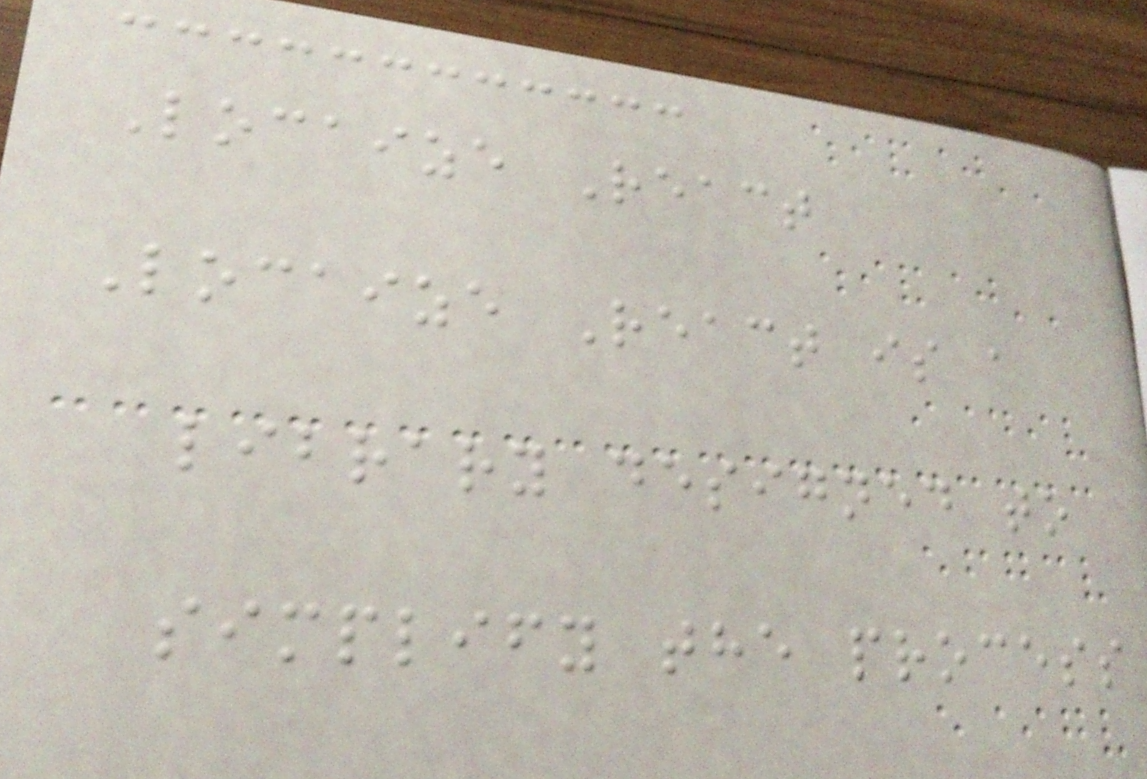Locaize React
Locaize React is a
library designed to
simplify the process
